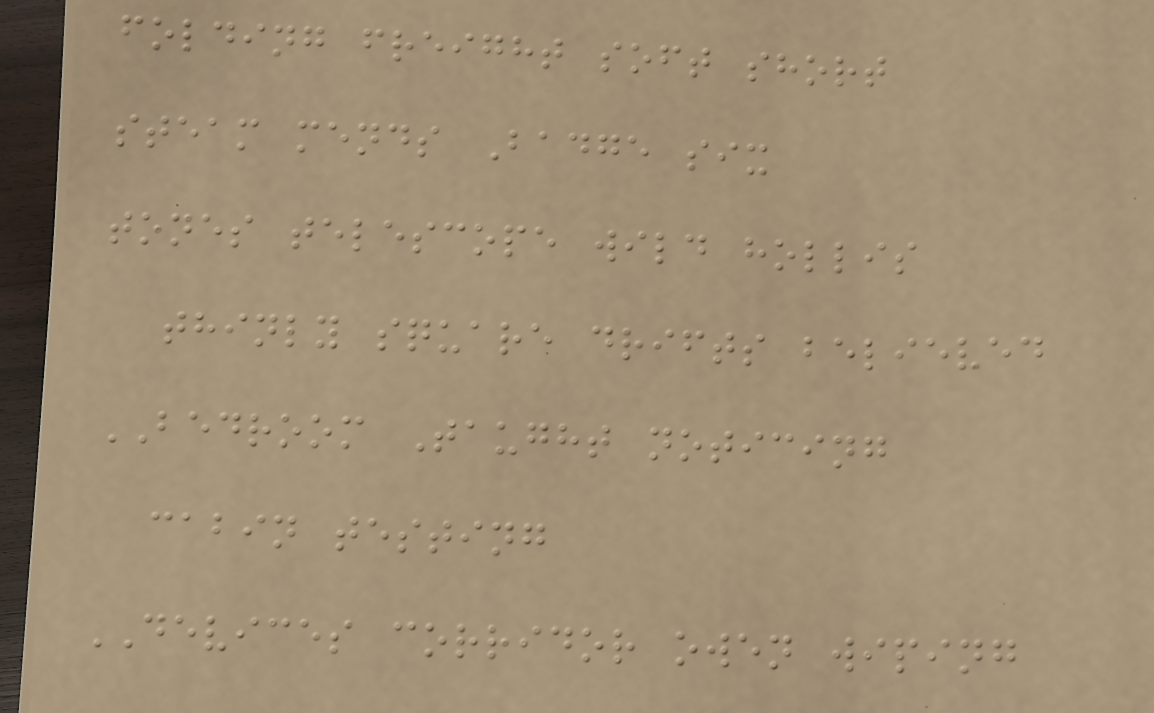folding freight soft short
steam mends Badge six
tones telescope wild hollis
thinly square drifts believed
BEDROOM Taught noticing
cabin testing
DEVICES corridor owen wiping
